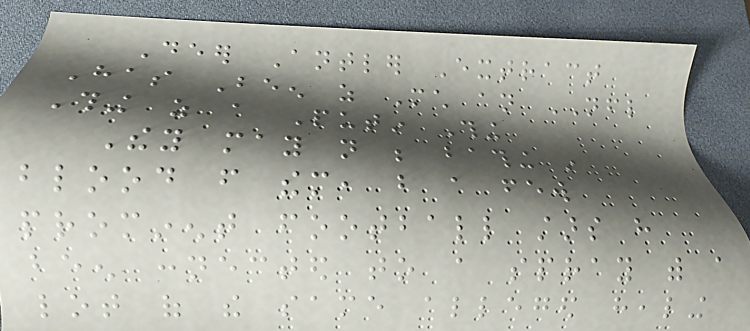Deer Antler Extract
Has Been as Much an NFL
Thing as a Putin Thing
They may not be bathing in
blood from them, but a few
prominent football stars have
been connected to a spray with a
lot of the same alleged healing
